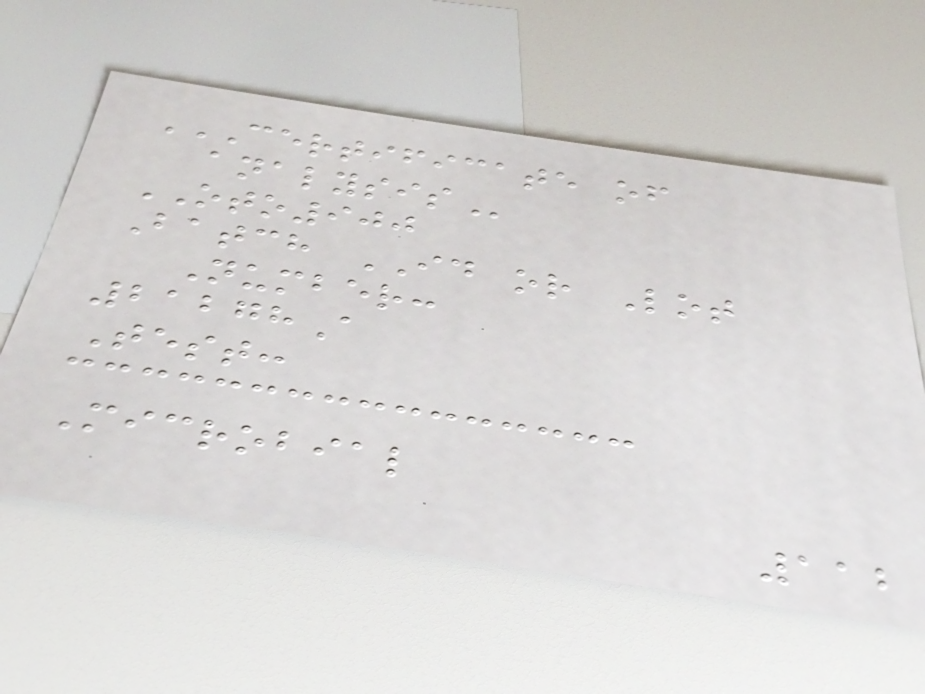CERTIFICATE OF
ANALYSIS
OTO900
Batch ID or Lot
Number:
21278A
Test:
Microbial
112
